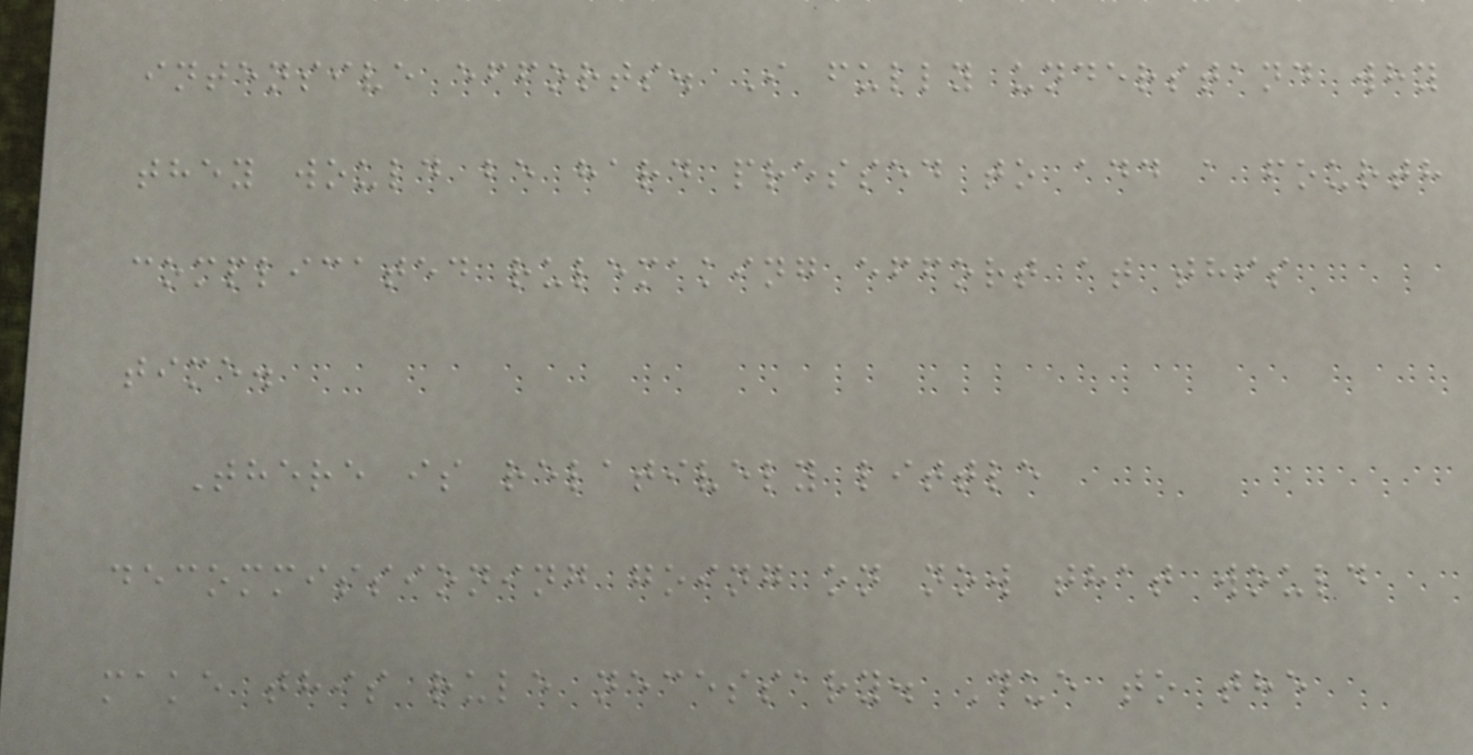intensive efforts. I fully understand why
they would be hard pressed to add a fourth
complicated rulemaking effort at this
time.
There is relatively little
decommissioning going on now that would
make this rule necessary. Due to the
